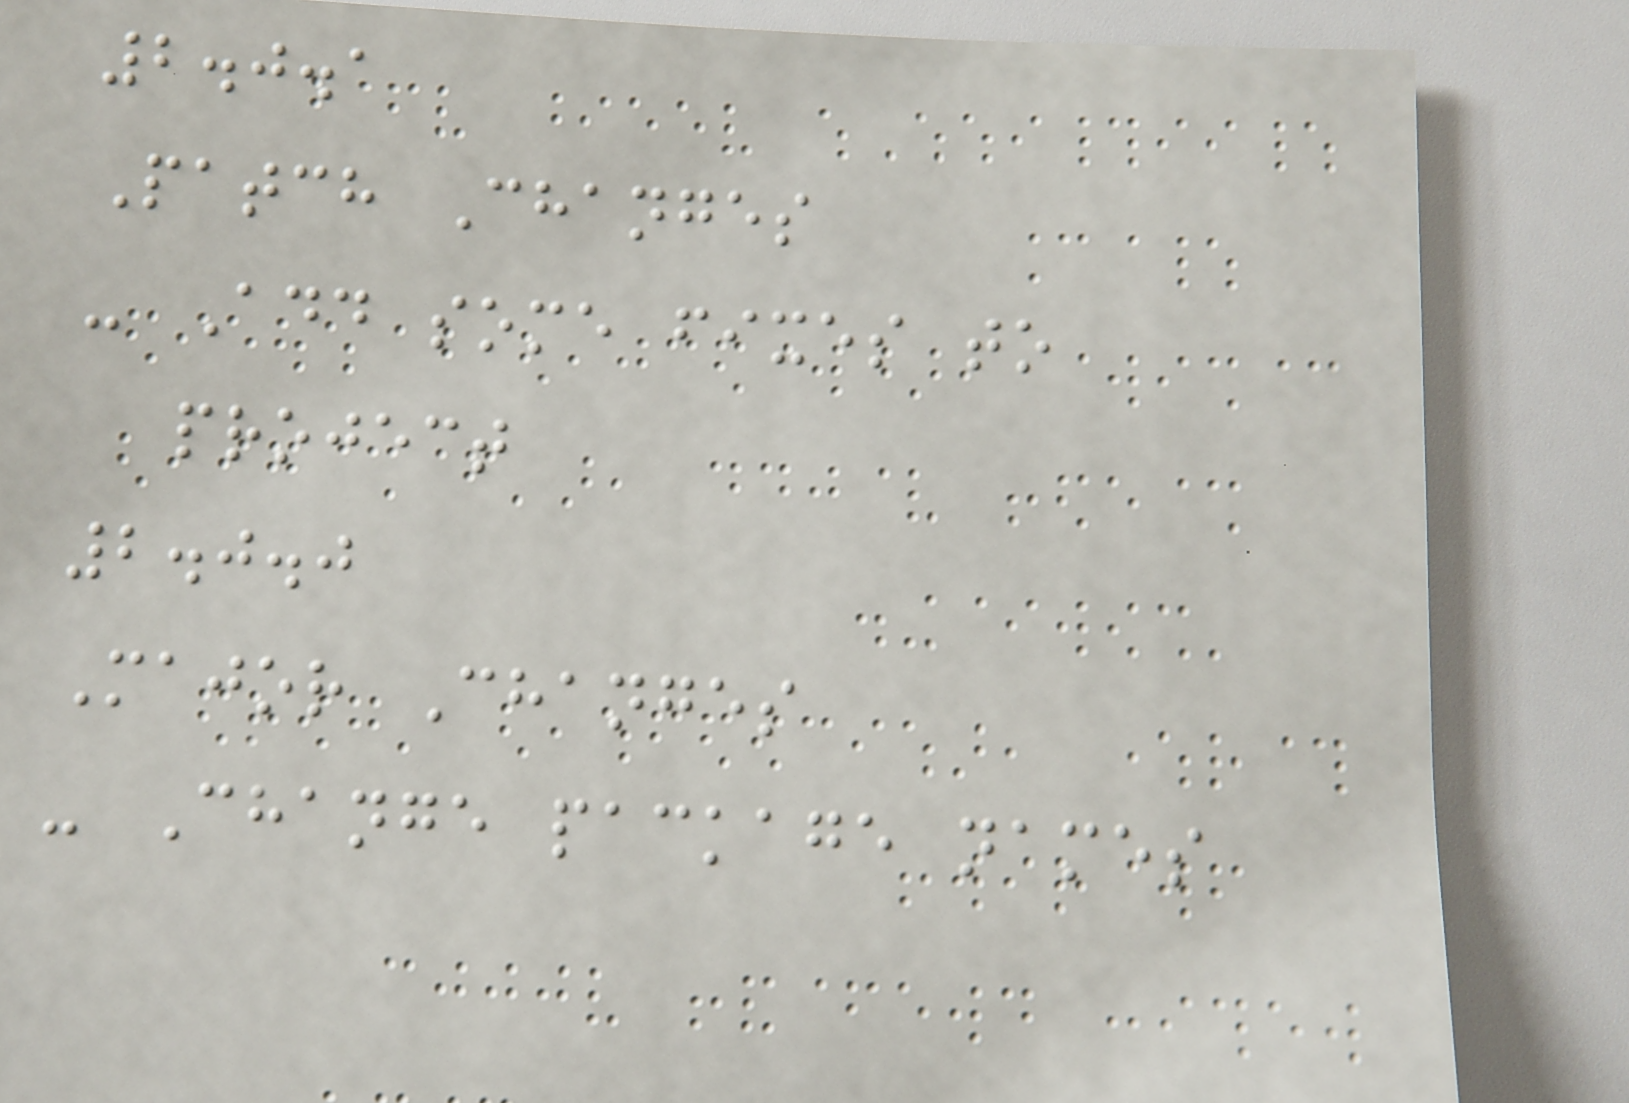2.0.1
Patch Changes
- Add some fixes to
project
2.0.0
Major Changes
- Change package names
